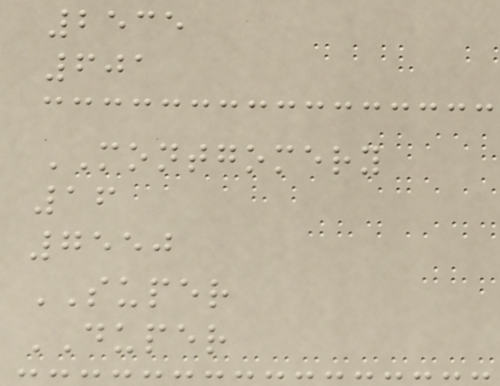2535
601
MONTGOMERY
16
7550
SUPER
DUPER
